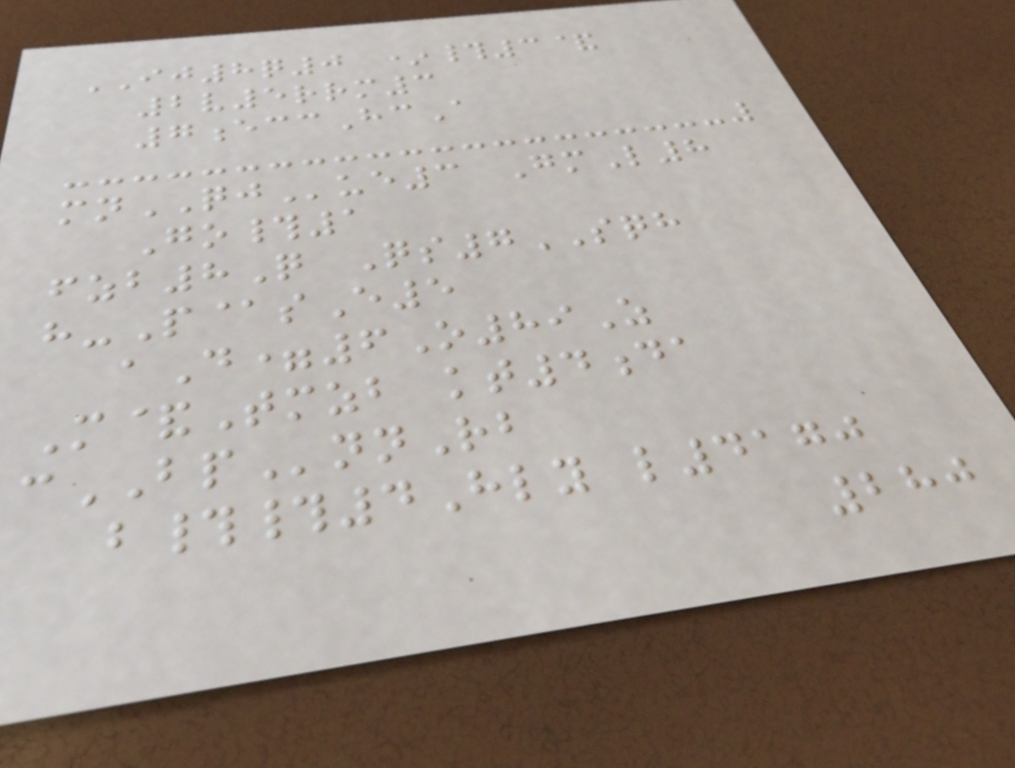IJ8q0 *#3&
2v5rrm3
7eccHcA
mnQJue3 GmL8
Go#1
fzb8Q Qs7SQH
h-P@sE5
aD=6O89Z
M&Tmzb kt4da
cBPnnRb
b##4Hly l4170
280
